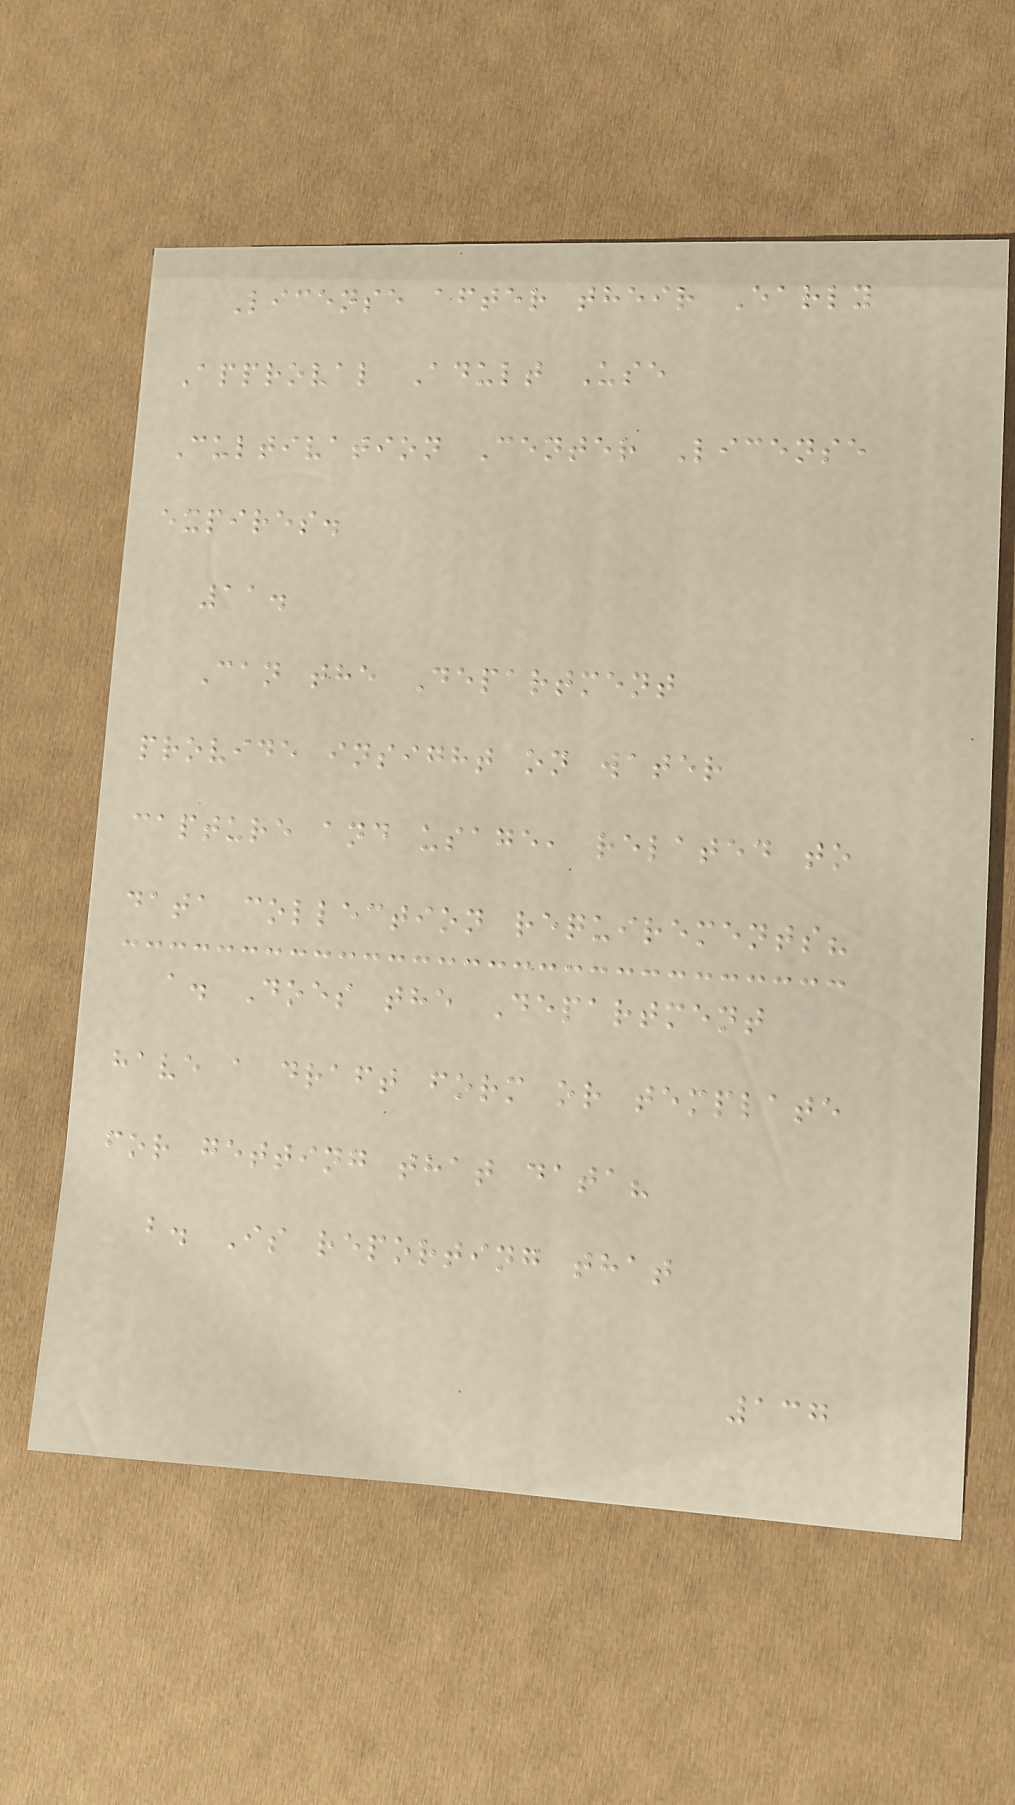License after their Early
Approval Adult Use
Cultivation Center License
expires.
11.
Can the Department
provide insight on water
capture and usage, related to
data collection requirements?
a. Does the Department
have a draft form or template
for getting that data?
b. Is reporting that
137
